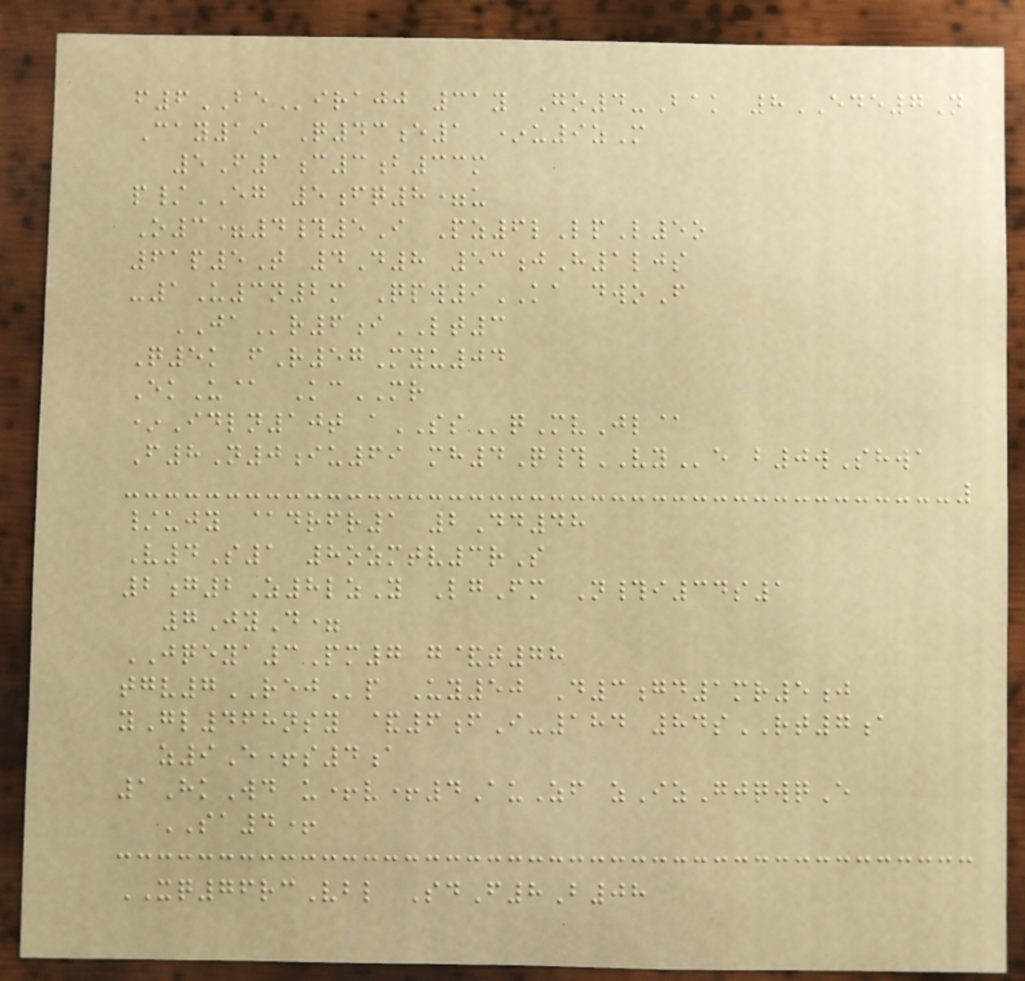f6BEirajj 31y Go4-Bak 8EDE7N
Cay19 Q43e1 *u9zM
5F1c3b33m
p/EG 5fq8=u
O3=4#5I Pz6lLpL5o
61p5T 4D8 53jH1ljs
-1U3n2m Qpw9KA dwoF
JAr6iLT3
Q5k fR57Myu04
EkU@ KcMR
*Idln10t aSSqMvJl@
F8N0iu69 mh4Q#VYe b0wShwa
/ujy @drfr1 2Dd48
V4S1 8ozmtv3rS
2g2Z8lzY LgFm N#i34s1
7JyD=
JQEYA3Pm7 g&t78
tgv7REJp Uy50 D3gd1mr5j
yGl468nsy &6fI-184 84sRT7a
z9E+s4a
1HkWd u+v+4AuZf zIzGjqwqE
SA4+
XQ76rcVbl SdF8B08
